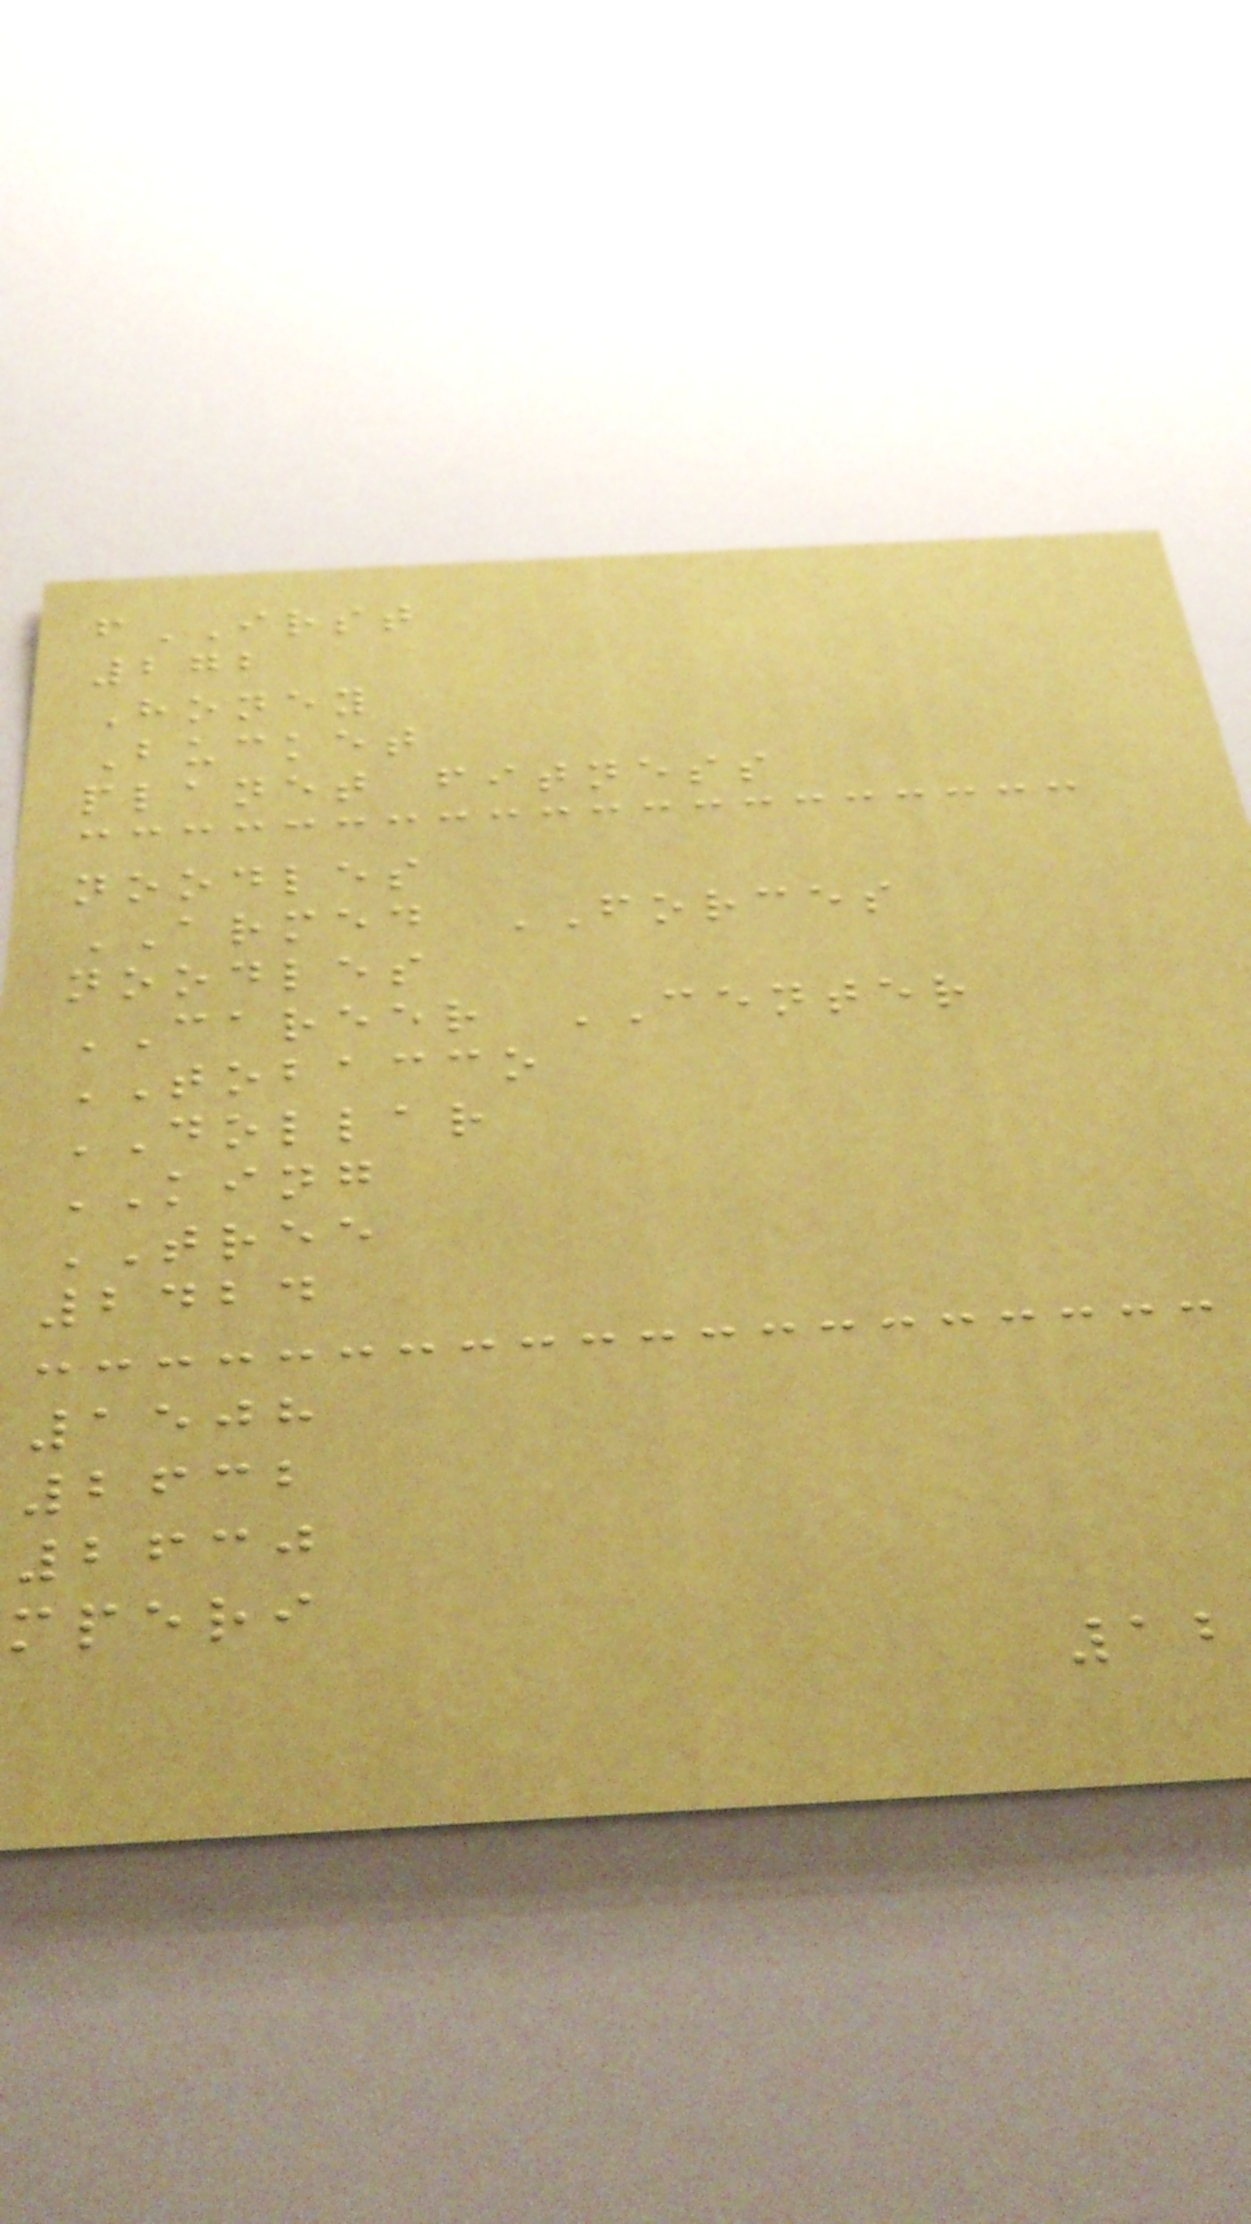fIRST
272
Honey
Bucket
planet fitness
noodles
ARMED FORCES
noodles
CAREER CENTER
TOBACCO
DOLLAR
KING
TREE
2424
1508
2632
2630
mperi
